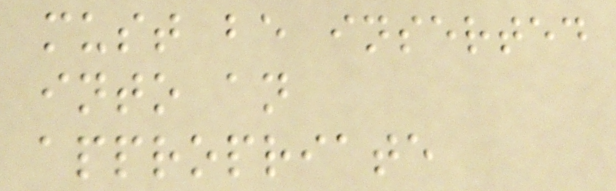must be inserted
into an
appropriate
